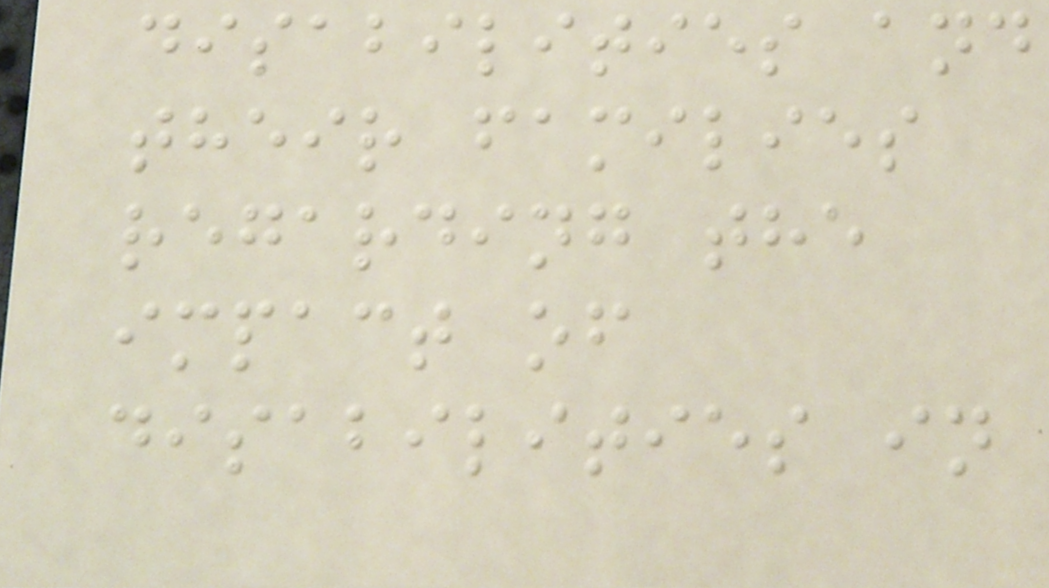disabilities and
their families
regarding the
impact of
disabilities in
